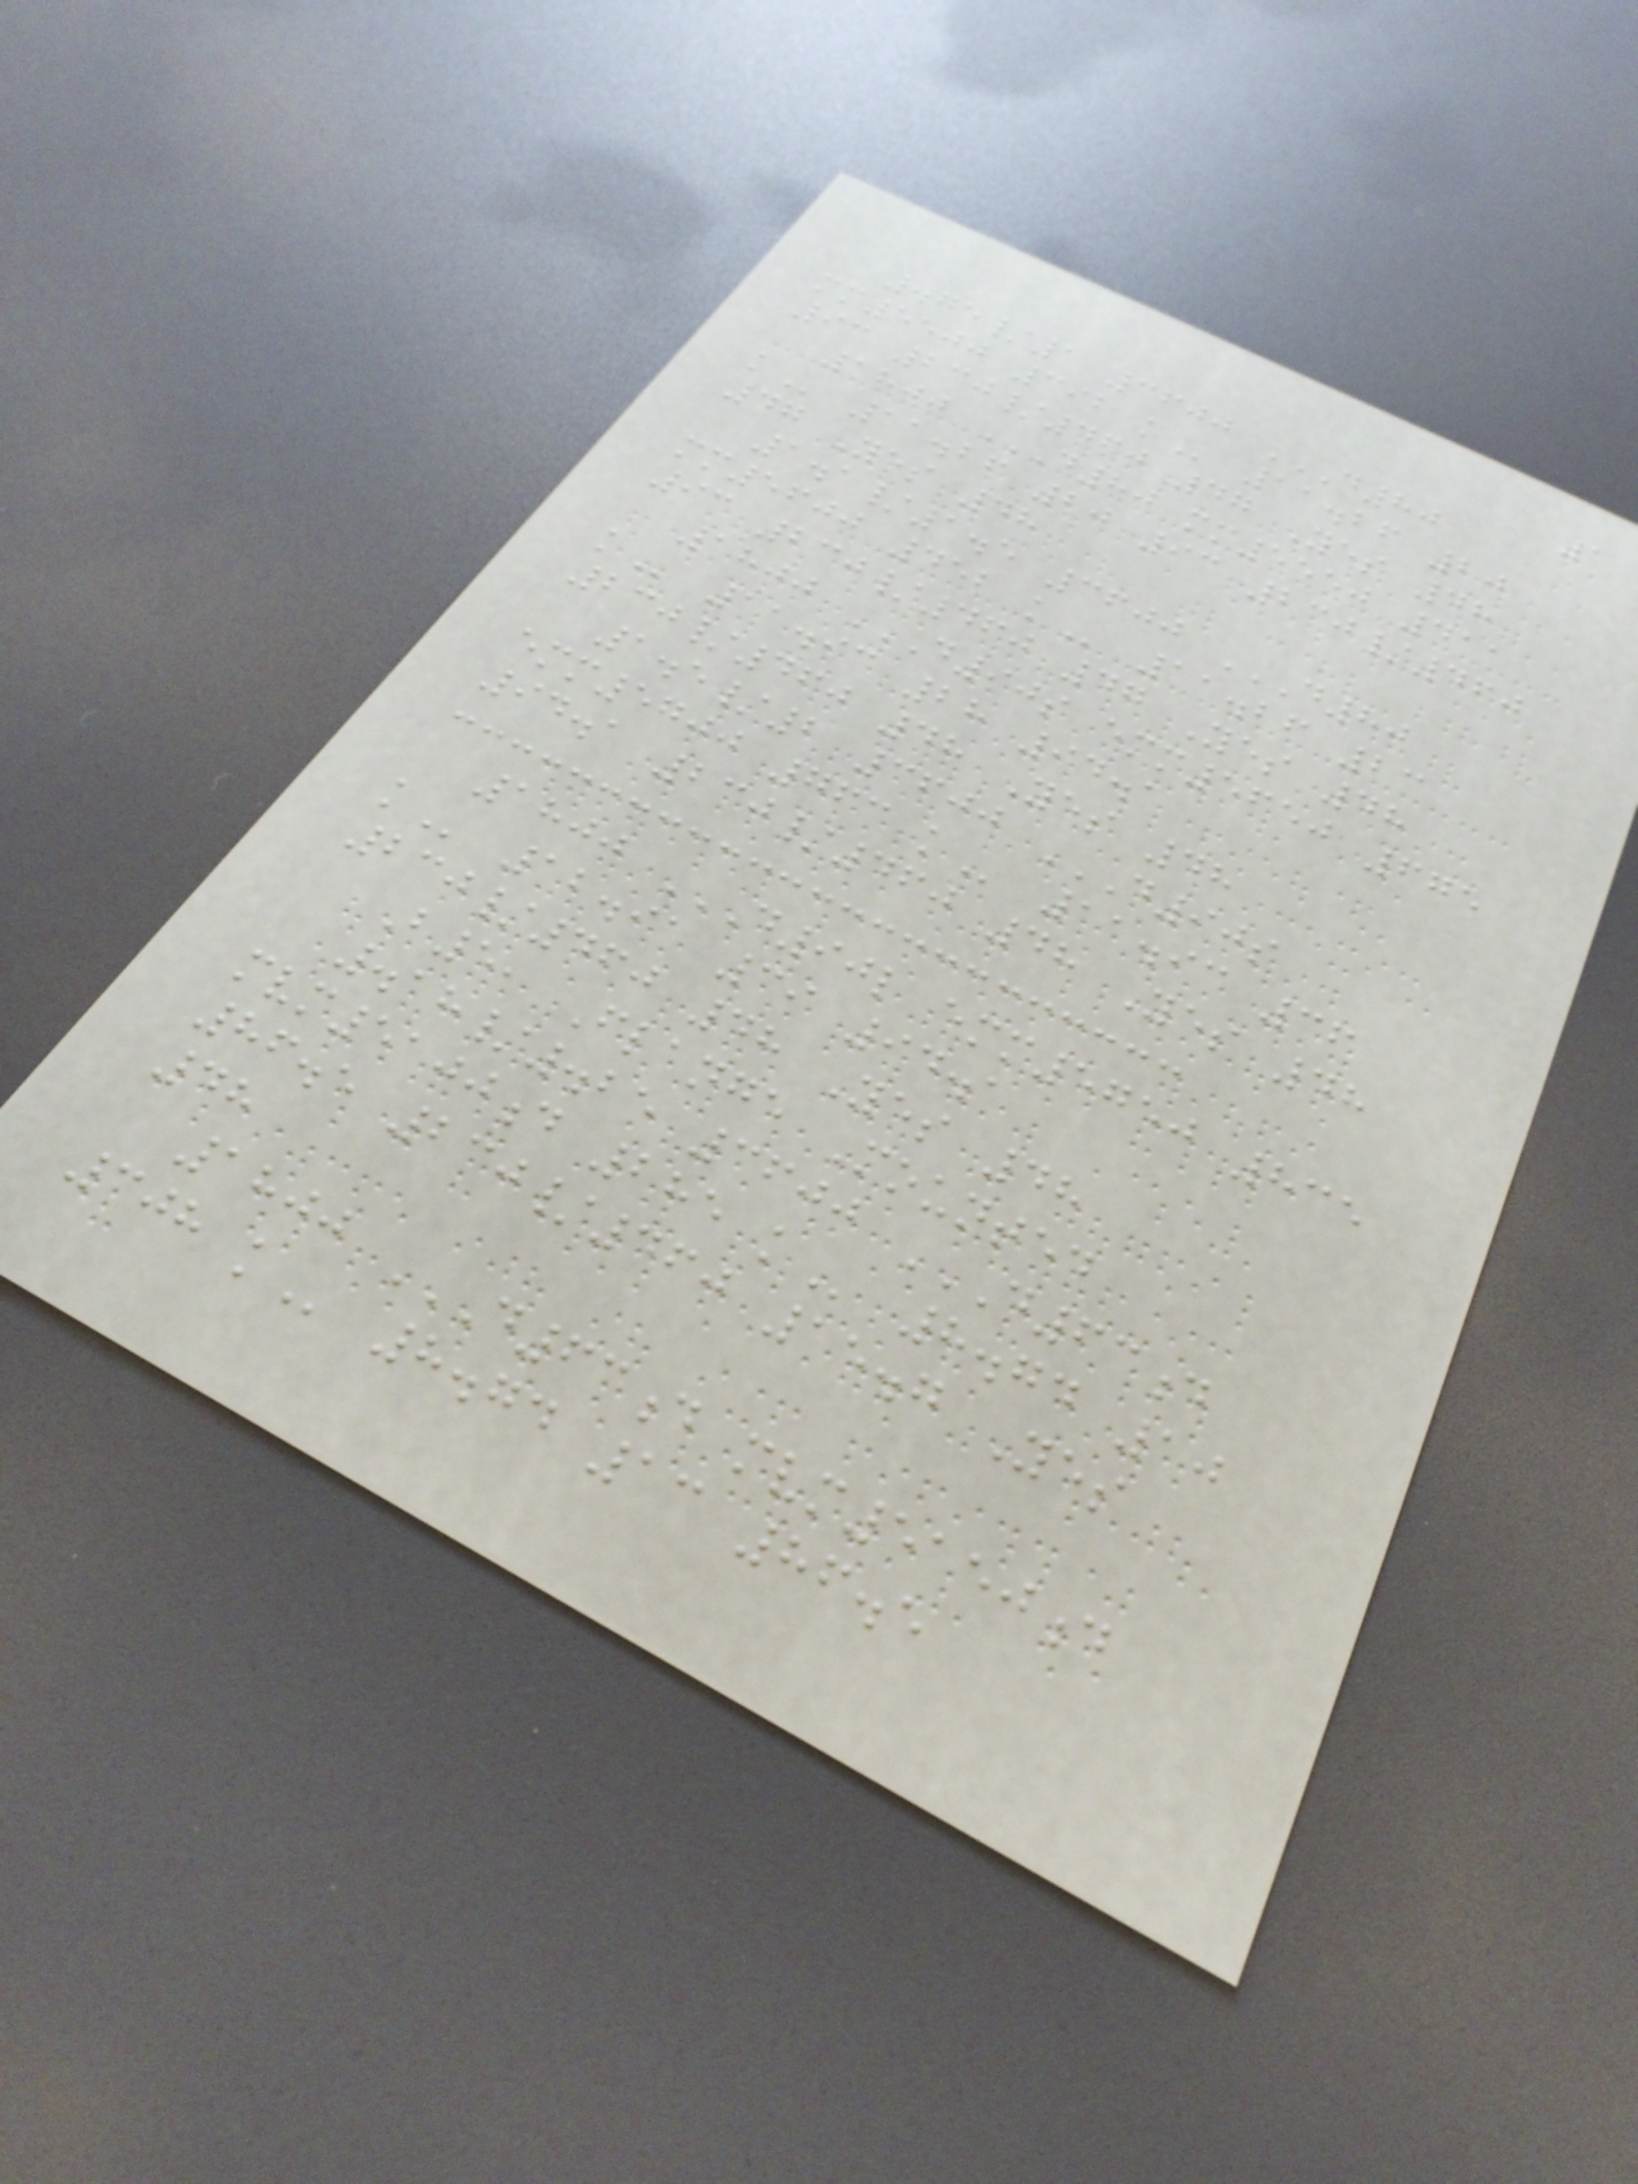1
.75/1 3600 D80
MM5500 392 K 11.26 20
93 230/460 47 Yes 48
1800 D80 MM5550 411
K 11.26 20 93 230/460
47 Yes 48
1.1/1.5 3600 D80
MM5600 452 K 11.26 23
93 230/460 47 Yes 48
1800 D90S EMM5650 675
K 11.93 28 94.1
230/460 48 Yes 48
1.5/2 3600 D90S
EMM5700 763 K 11.93 36
94.1 230/460 48 Yes 48
1800 D90L EMM5750 835
K 12.91 39 94.1
230/460 48 Yes 48
B5, Flange Mounted
.18/.25 3600 D63D
MVM5100D 285 K 8.74 10
86.5 230/460 15.7 Yes
48
1800 D63D MVM5150D
308 K 8.74 13 86.5
